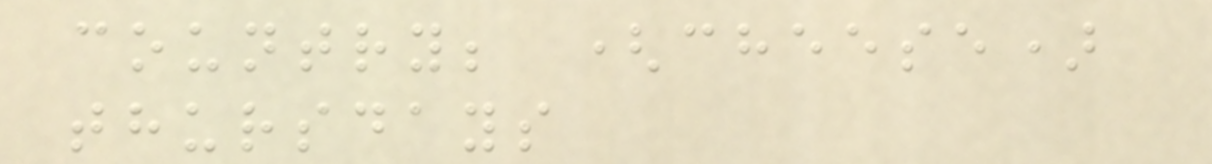country; (cheese)
thursdays
